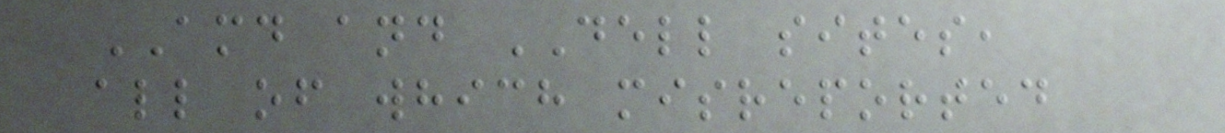AMD and DELL sites,
all of which misreported
